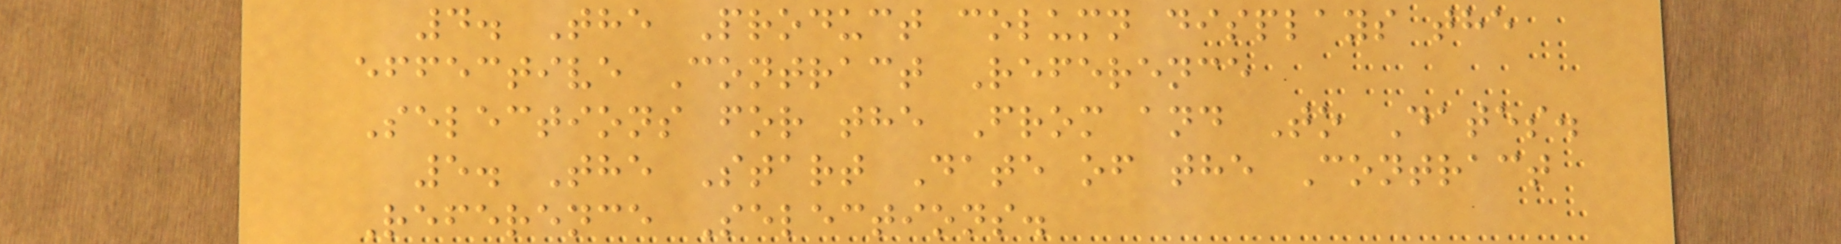4. The Product column displays the
effective Contract Reference
Selections for the From and To Dates.
5. The Start Date of the Contract
Reference Selections.
